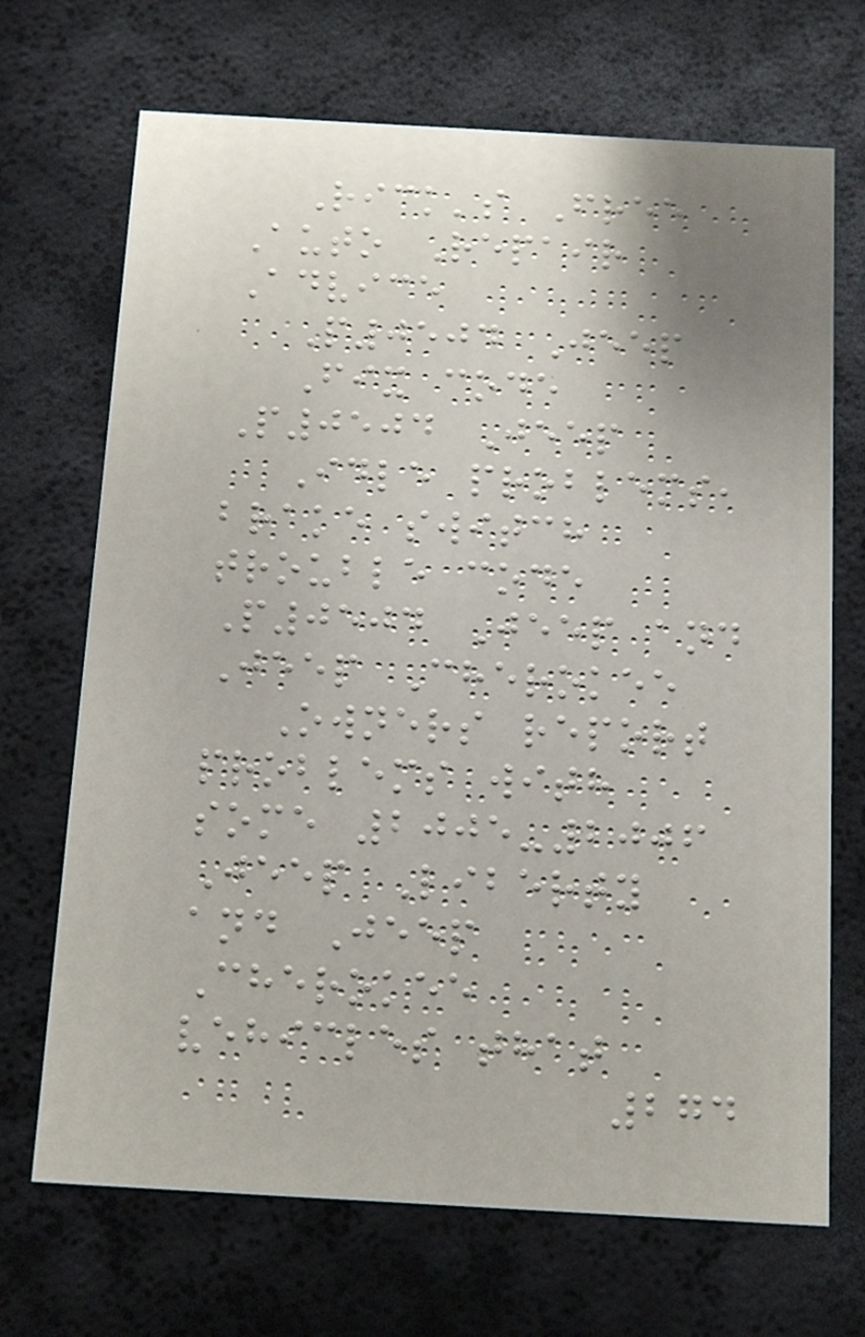Rick's Free
Auto Repair
Advice
P0504 Jeep
Fix code
P0504 Jeep
Idle problems,
brake switch
trouble code
P0504 Jeep and
Jeep Cherokee
Owners report
problems with
some 2005-2006
Jeep Liberty
and Jeep
Cherokee
vehicles that
274
